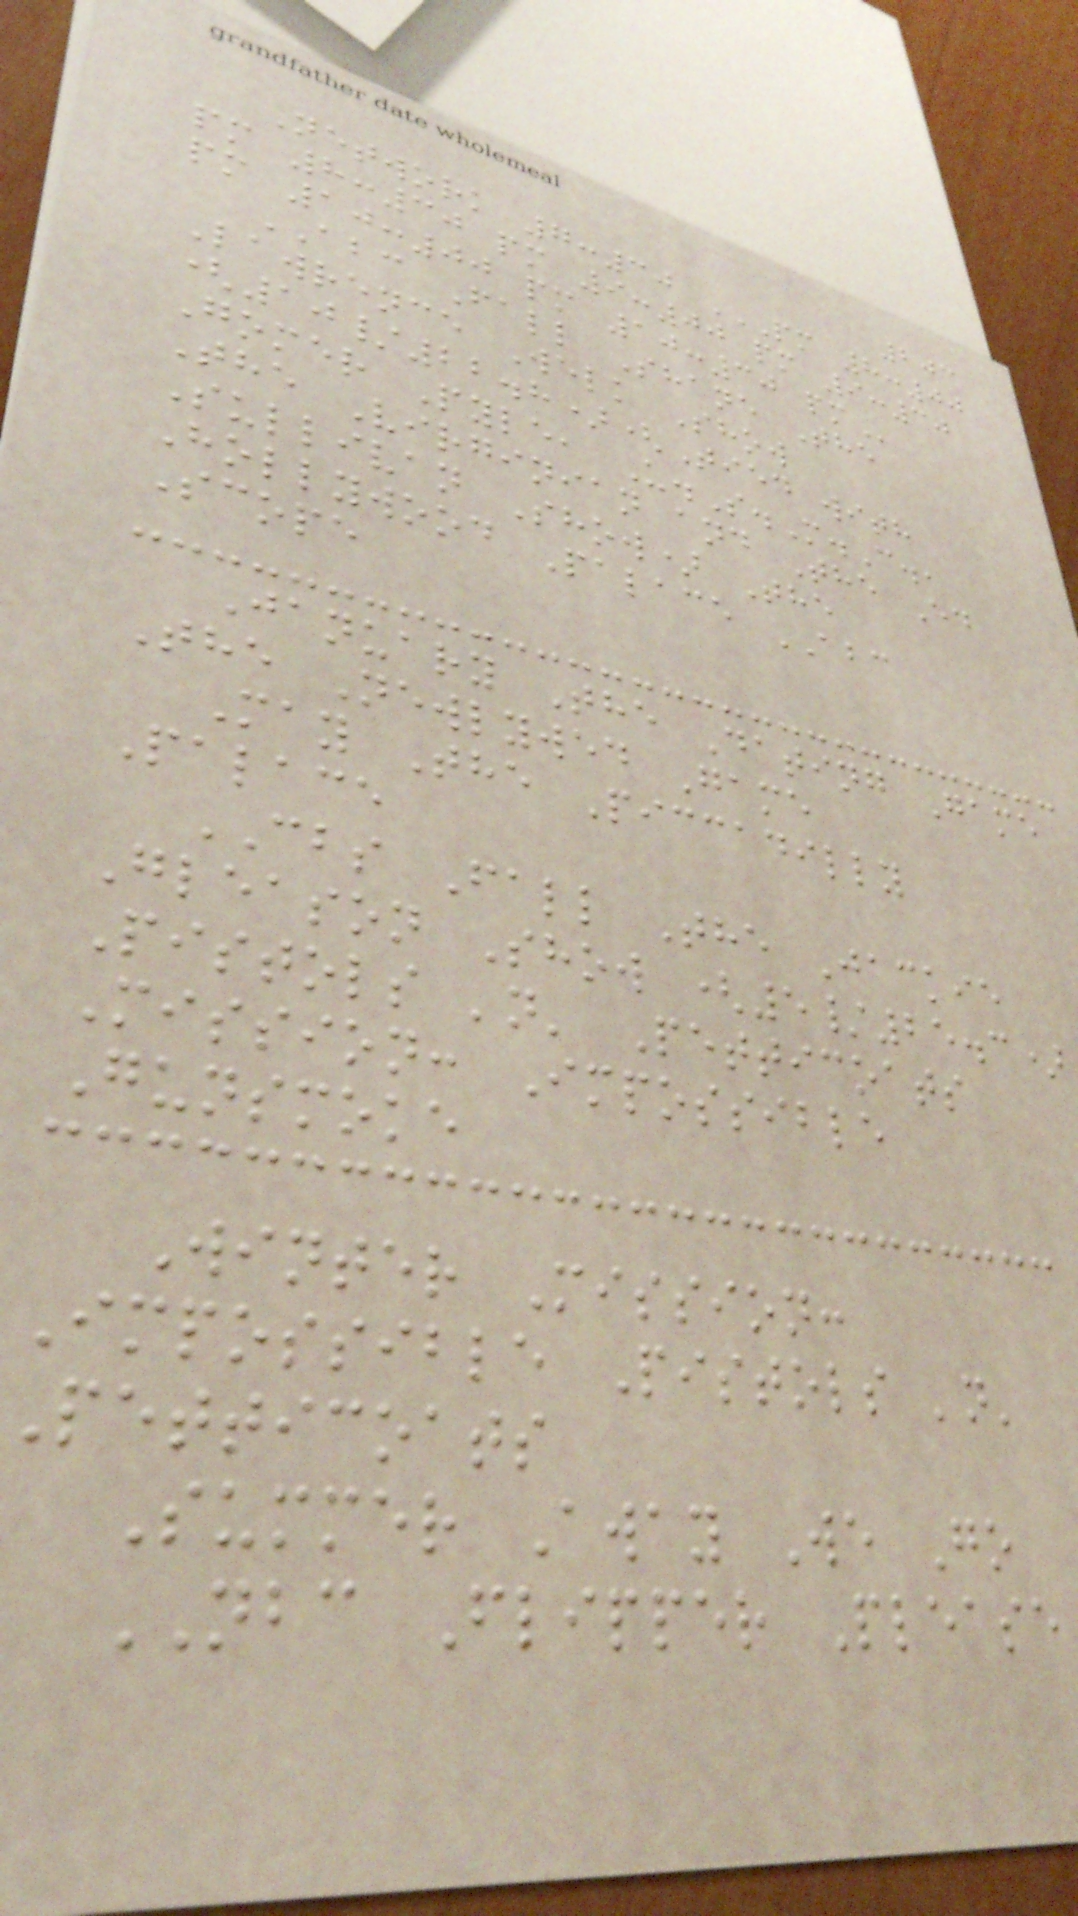203
Network 7:30 PM 8:00
pm 8:30 pm 9:00 pm 9:30
pm 10:00 pm 10:30
ABC Fall Shane The
Lawrence Welk Show
(10/22.8)(Tied with
Gomer Pyle, U.S.M.C.,
The Virginian and The Ed
Sullivan Show) The
Hollywood Palace ABC
Scope
January The Dating Game
The Newlywed Game
May The Piccadilly
Palace
CBS Fall The Jackie
Gleason Show (5/25.3)
Pistols 'n' Petticoats
Mission: Impossible
Gunsmoke
Winter Mission:
Impossible Pistols 'n'
petticoats
Summer Away We Go
NBC Flipper Please
